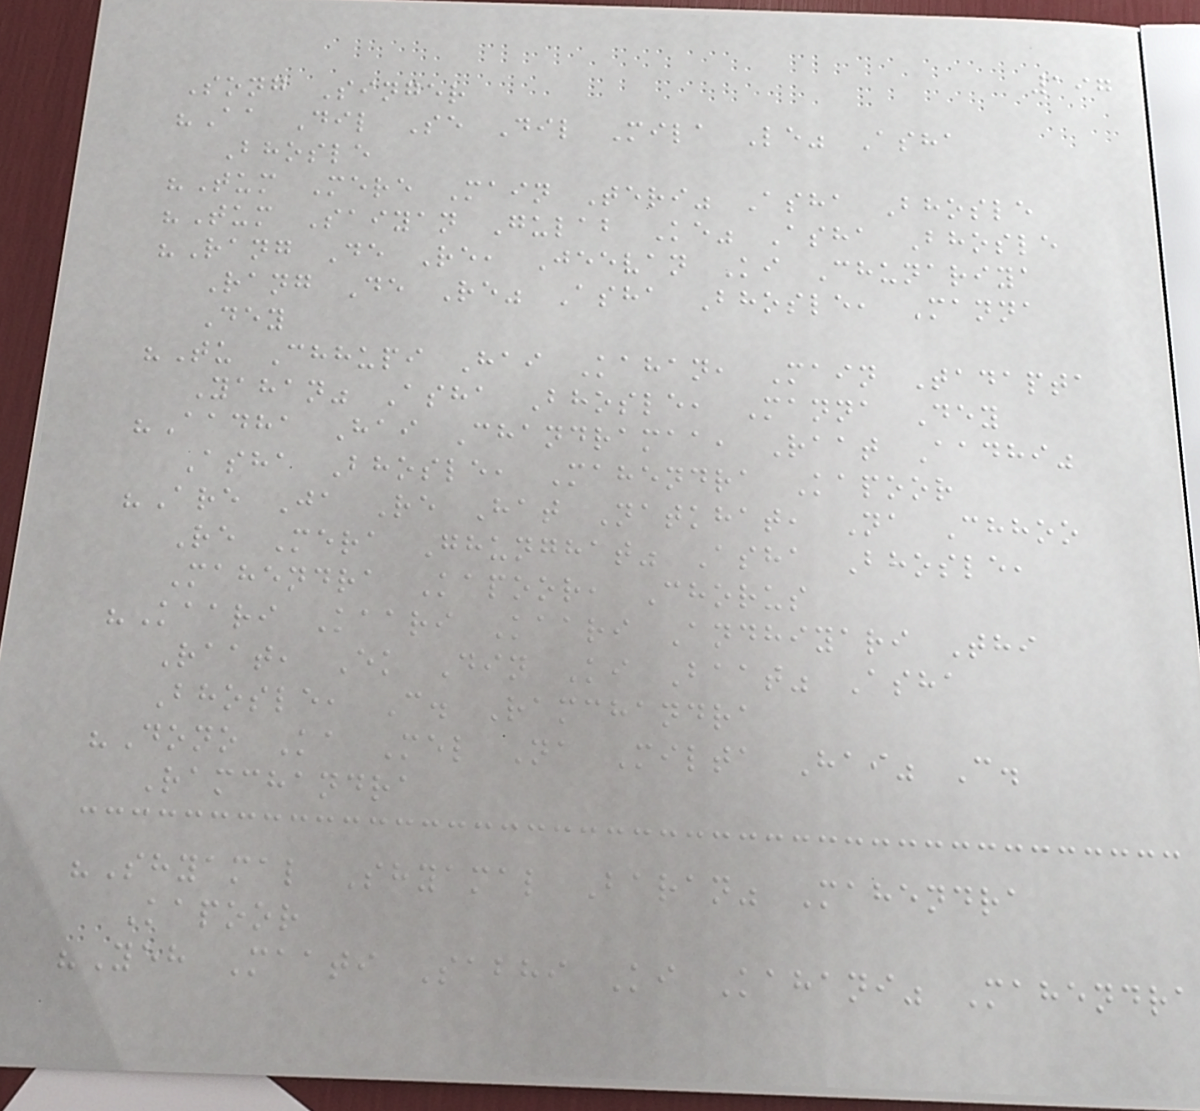197
Song Singer
"Aa Dil Se Dil Mila Le" Asha
Bhosle
"Tum Mere Main Teri" Asha Bhosle
"Tum Saiyan Gulab Ke" Asha Bhosle
"Rang De Re, Jeevan Ki Chunariya
Rang De Re" Asha Bhosle, Manna
Dey
"Tu Chhupi Hai Kahan, Main Tadapta
Yahan" Asha Bhosle, Manna Dey
"Aadha Hai Chandramaa, Raat Aadhi"
Asha Bhosle, Mahendra Kapoor
"Are Ja Re Hat Natkhat, Na Chhoo
Re Mera Ghunghat" Asha Bhosle,
Mahendra Kapoor, Chorus
"Kaari Kaari Kaari Andhiyari Thi
Raat, Ek Din Ki Baat" Asha
Bhosle, C. Ramchandra
"Dono Ka Mel Na Milta Hai" C.
Ramchandra
"Shyamal Shyamal Baran" Mahendra
Kapoor
"Yeh Maati Sabhi Ki Kahani" Mahendra
